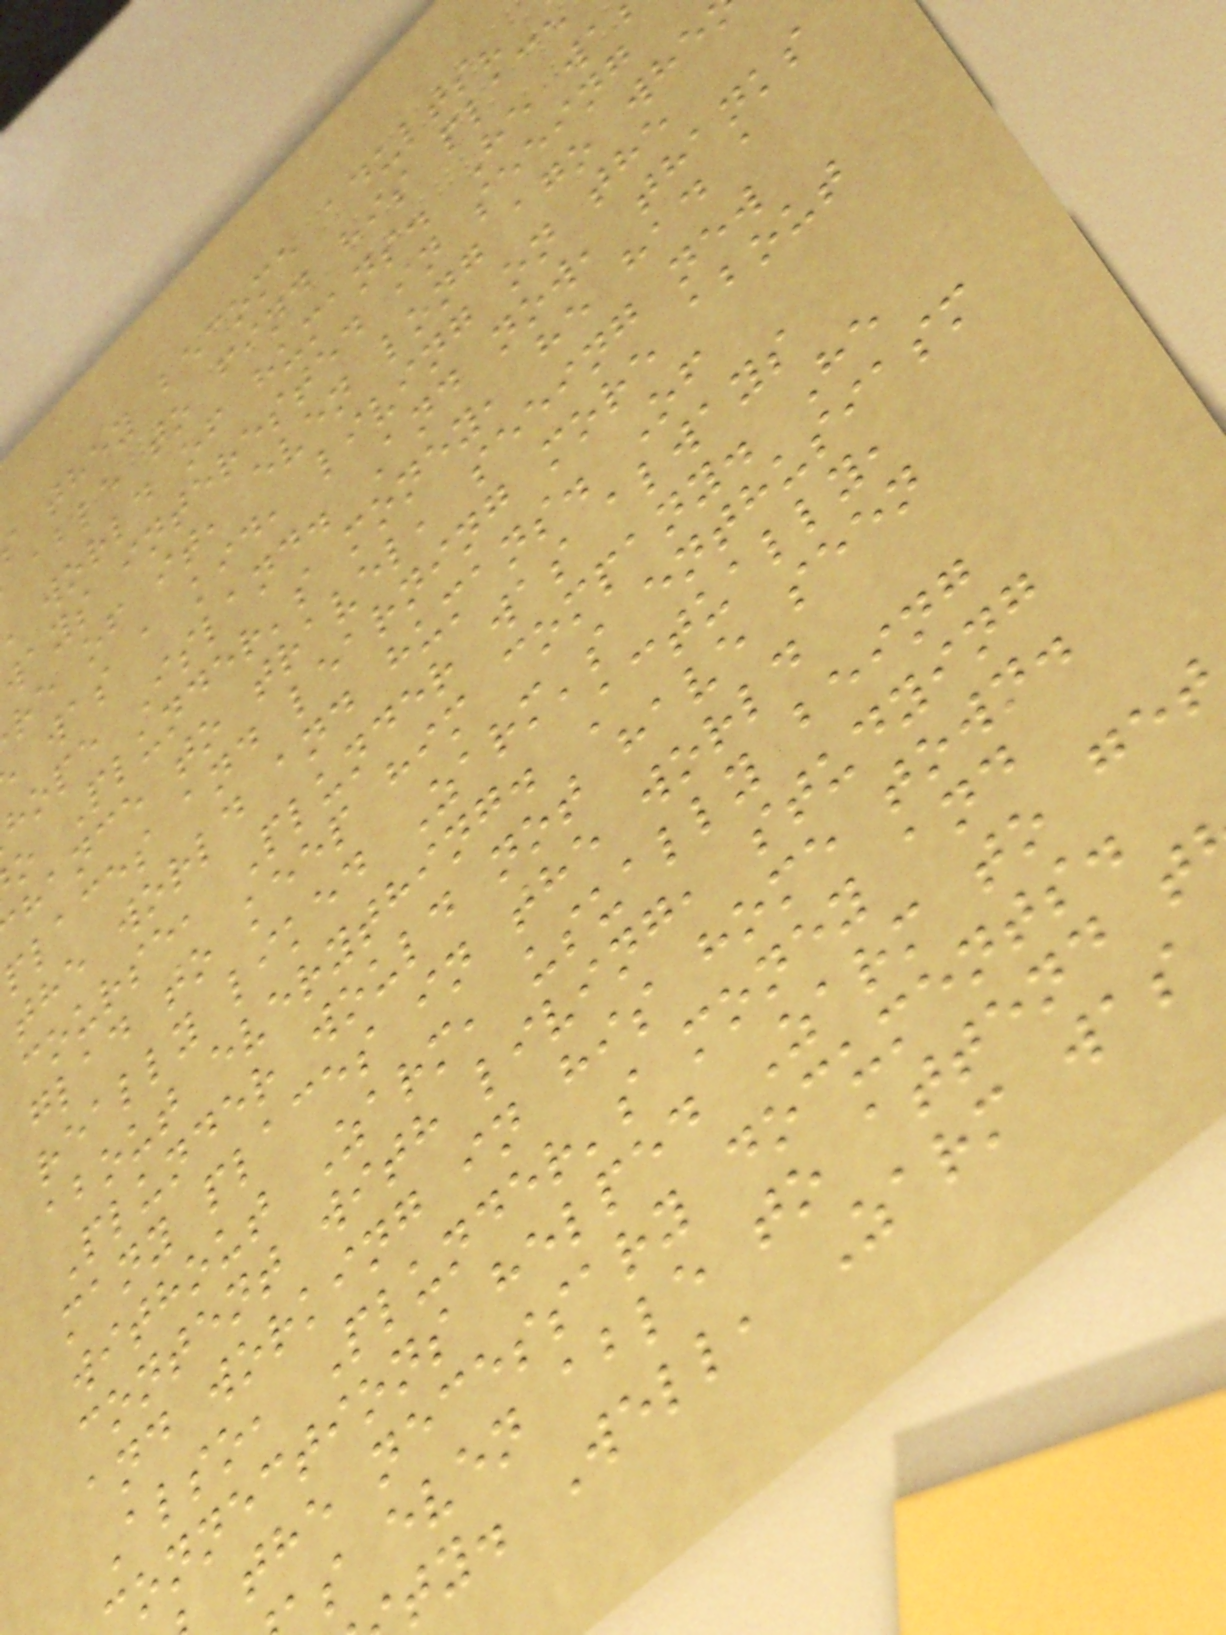they become adults?
able to find his place
world of humans. He wa
ways interested in seeing
re of it, even long ago whe
was a kid, living on the
hope Island. And now, thanks
o Plunder's money, he had a
hance to travel, seeing new
places and learning more about
the world and humans. Of
course, Plunder was always
glad to keep him company. He
really liked Zarm's enthusiasm
about everything. Actually,
Plunder would not have seen
many places in the world
without Zarm, usually being
content with living, studying
and working in his home town.
Also, Plunder's money and
onnections helped Zarm to get
the necessary documents.
s even able to attend t
ty. Well, Zarm was
